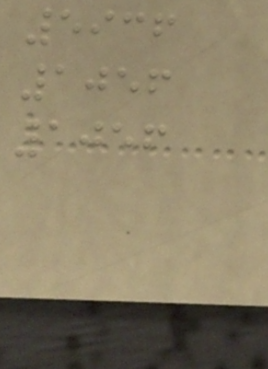5936
1056
1056
